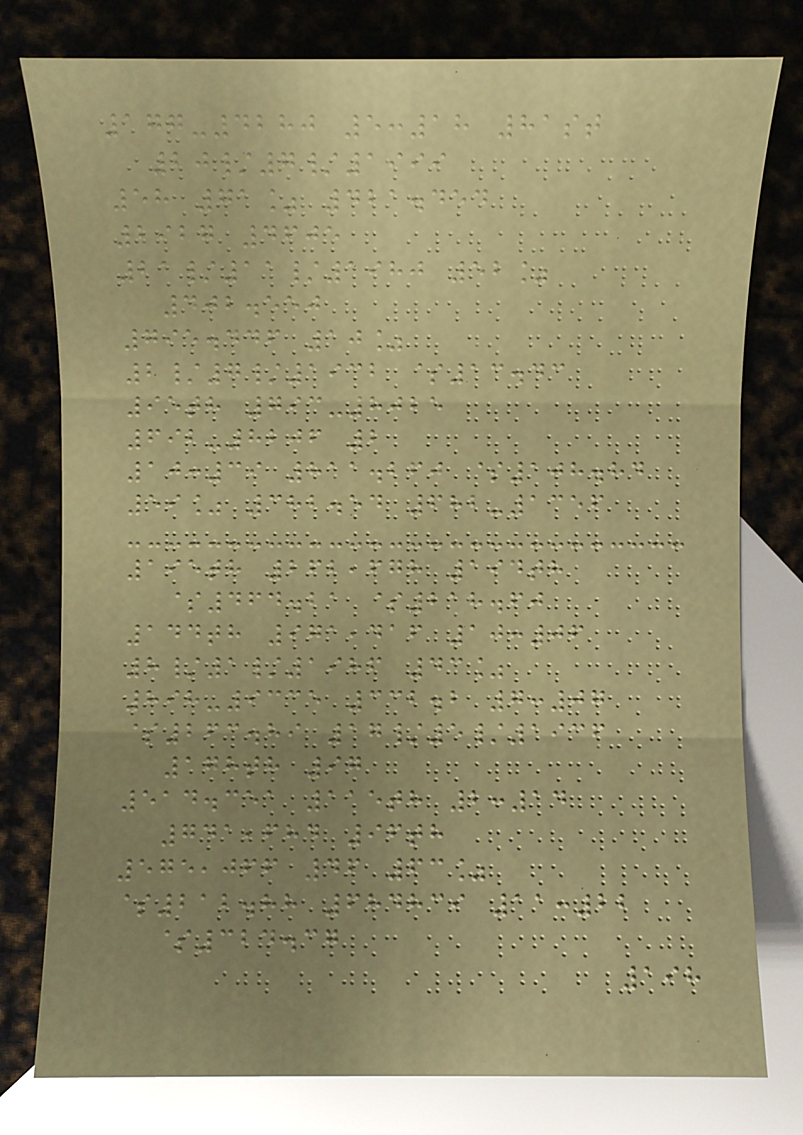177-4280 5:18 81st
20/7/1999
58 71% 421.454
2927 4605
21/11/1980 52%
402.550
795.446 10%
2/7/1932 $13.43
95th 793-8025
692-8206 2
10:39 811.260 $108.84
59% 382.54 682-1356
195th 262,678 194th
$464.21 $218.60
144th 971,416 10:06
8/1/1986 43%
898-9335 332.2 7:07
$263.89 17/5/1936
178th 97
514.351 115th 2:14
741,684 96th
575,066 46 63%
$212.88 684839 11:22
$324.37
198
